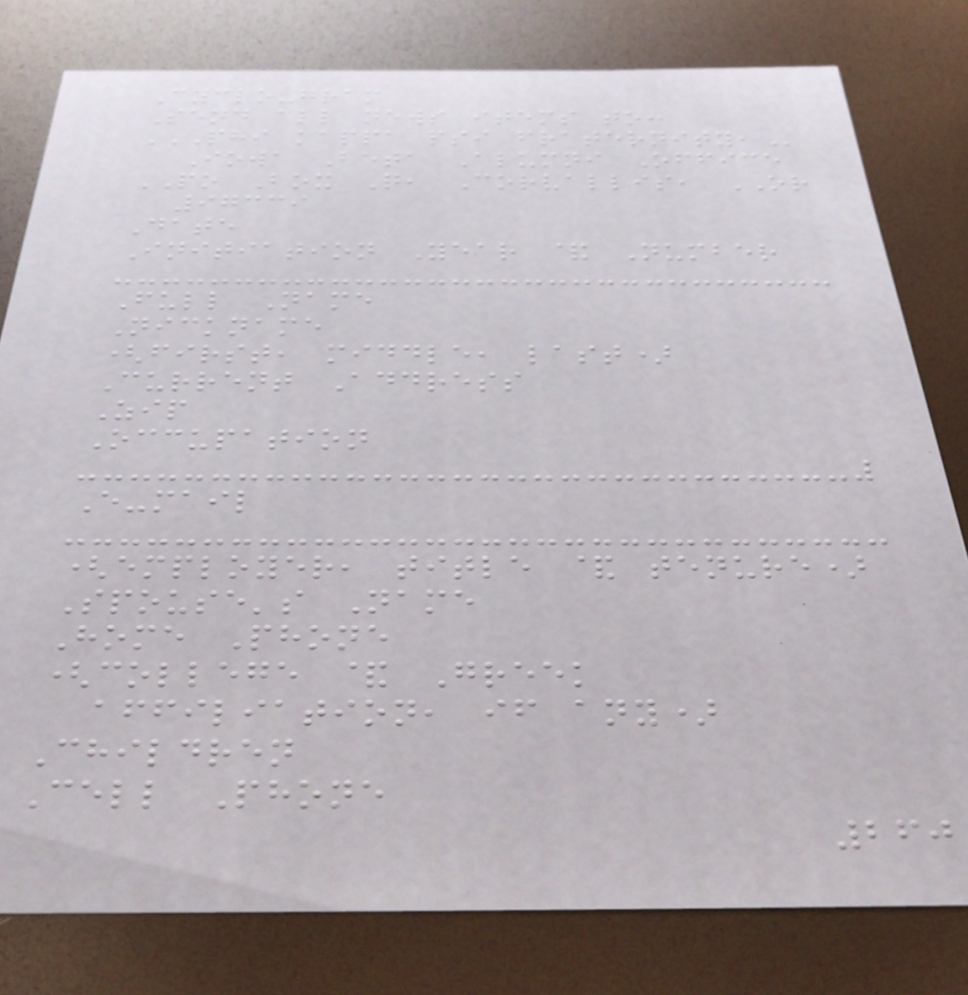Cyclo-gram
Send all news items to:
PHI KAPPA PSI FRATERNITY,
Iowa Beta Alumni Office
PO Box Q, Corvallis, OR
97339
Date
Initiation Year & Number
Full Name
Nickname
(first, middle, last)
Current Address
Zip
Occupation
E-mail
(employer, title & tenure)
Spouse's Name
Home Phone
(college & Greek
affiliation, if any)
Children
Cell Phone
260
